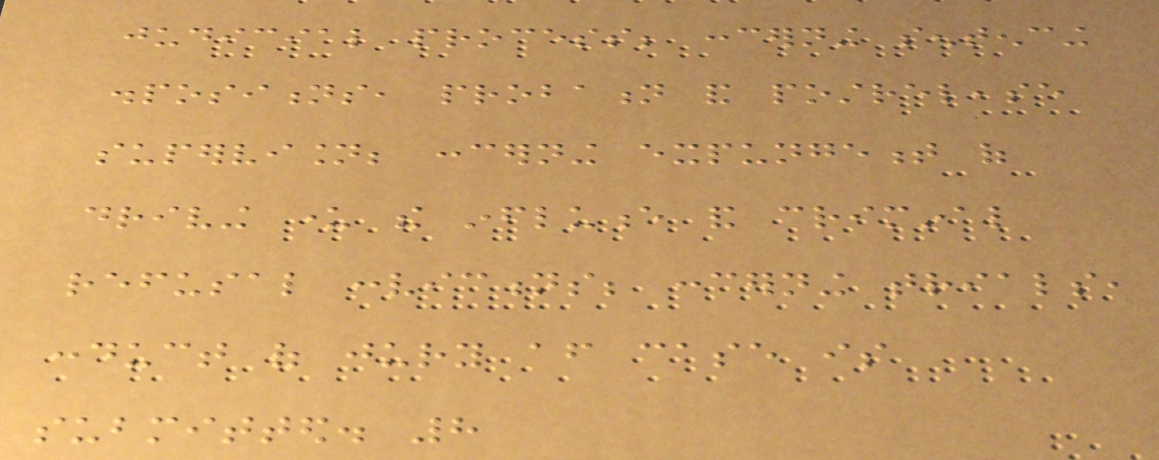judicial process; concerning sentencing
dispositions, probation and postrelease
supervision; concerning expungement of
driving under the influence and criminal
refusal convictions; concerning trials,
conduct of jury after case is
submitted. 8
